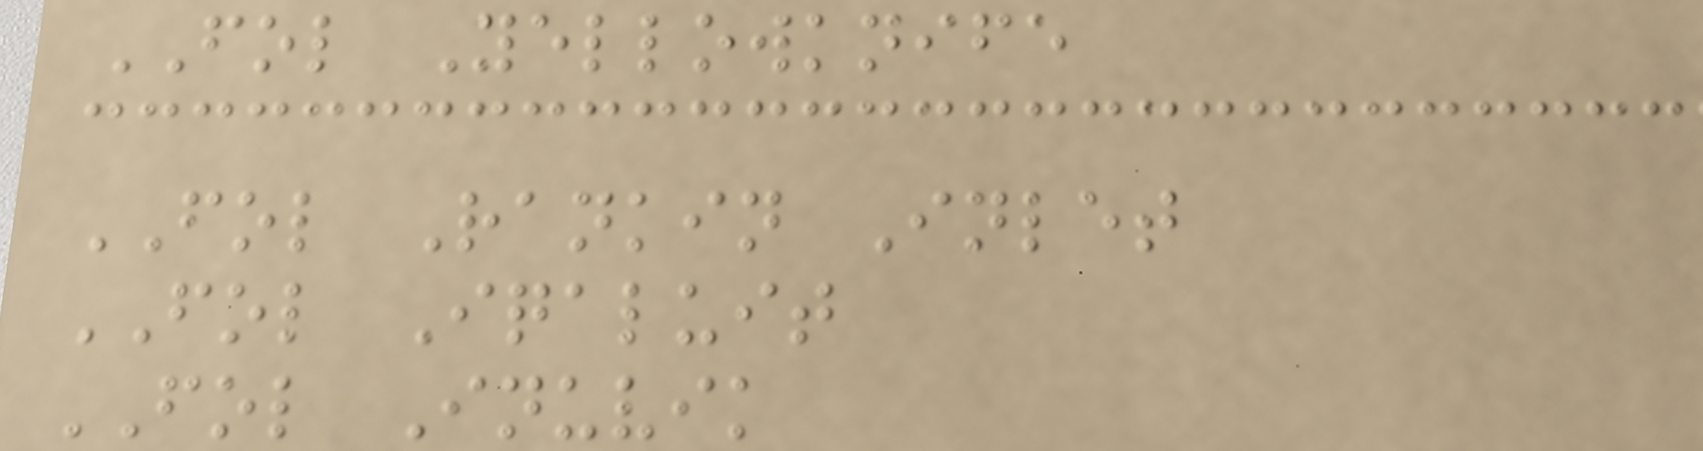FOL Yellowknife
FOL Rankin Inlet
FOL Iqaluit
FOL Inuvik
